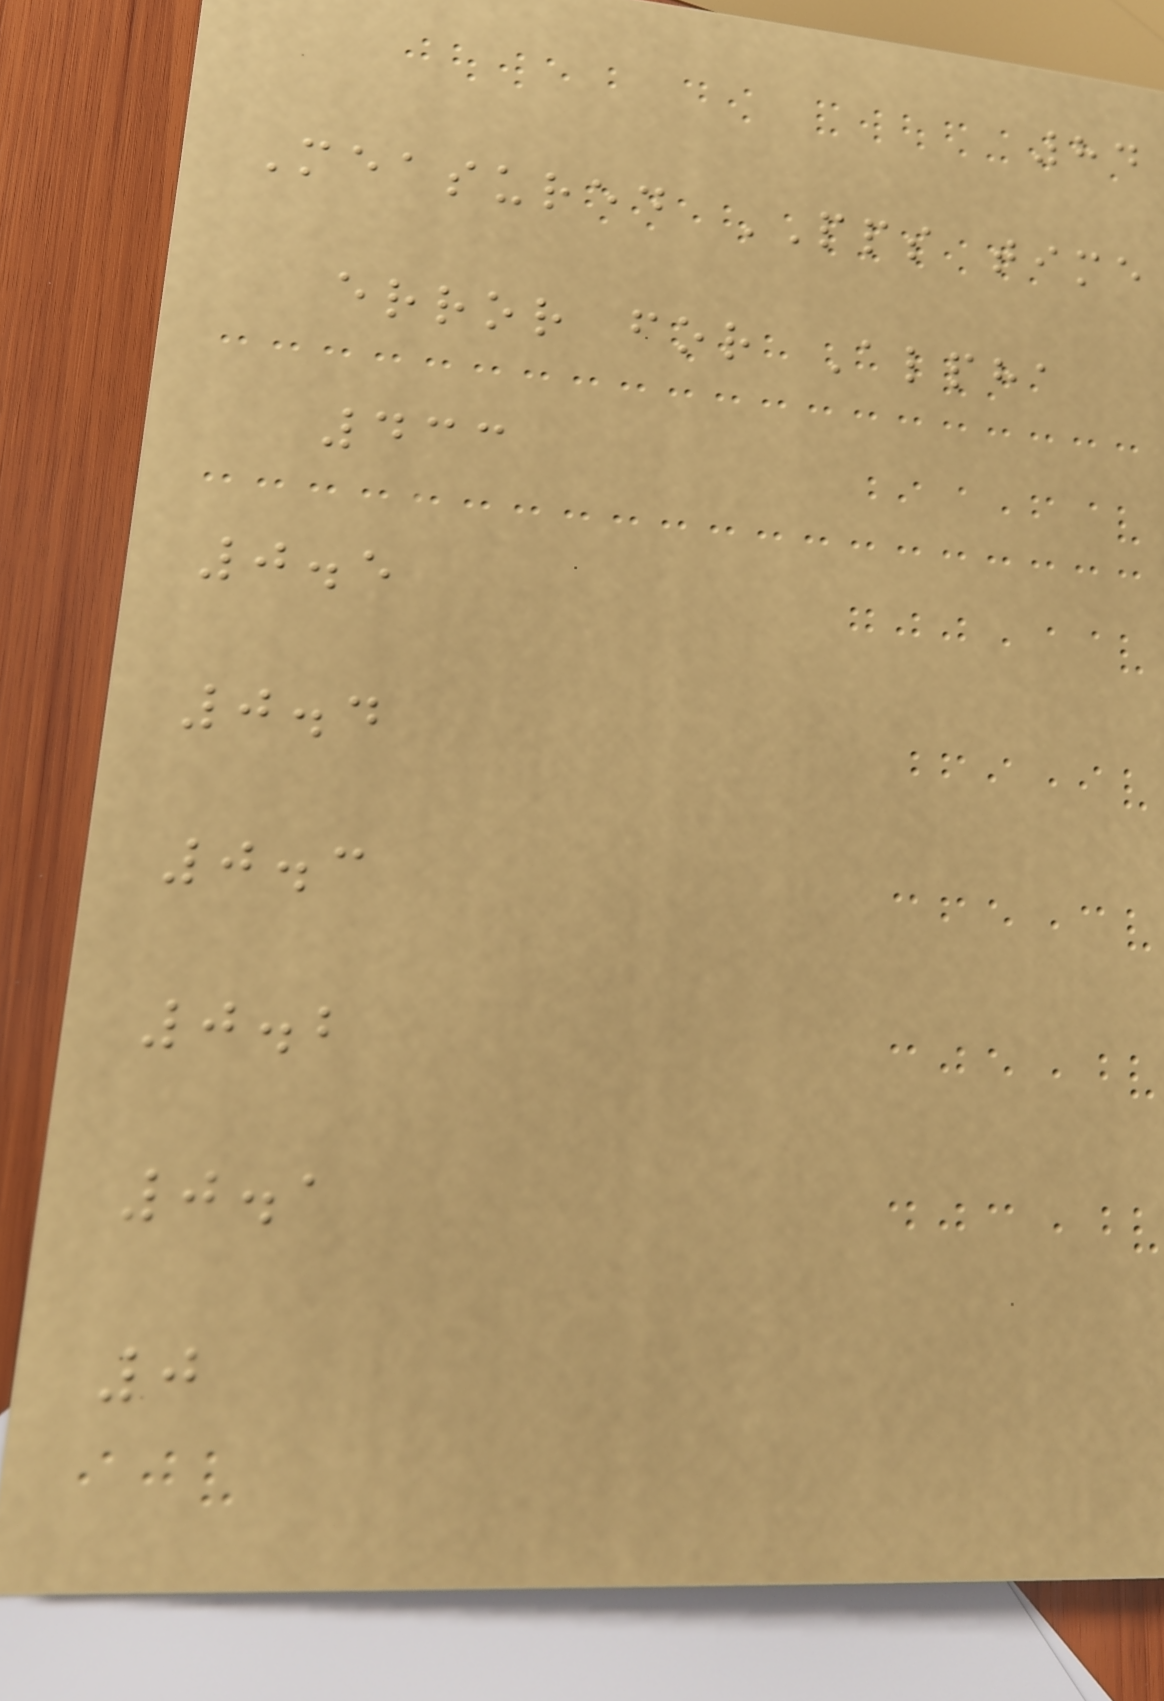84
Measured PPS time
error for Alpha
433
0.5
0.4
0.3
0.2
0.1
0
